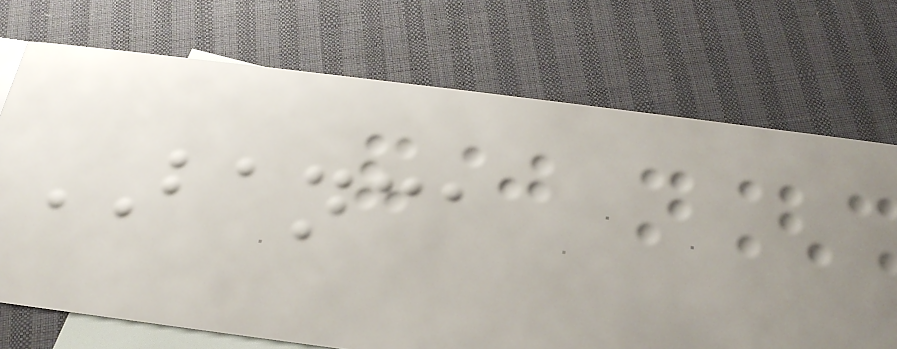BANCA
